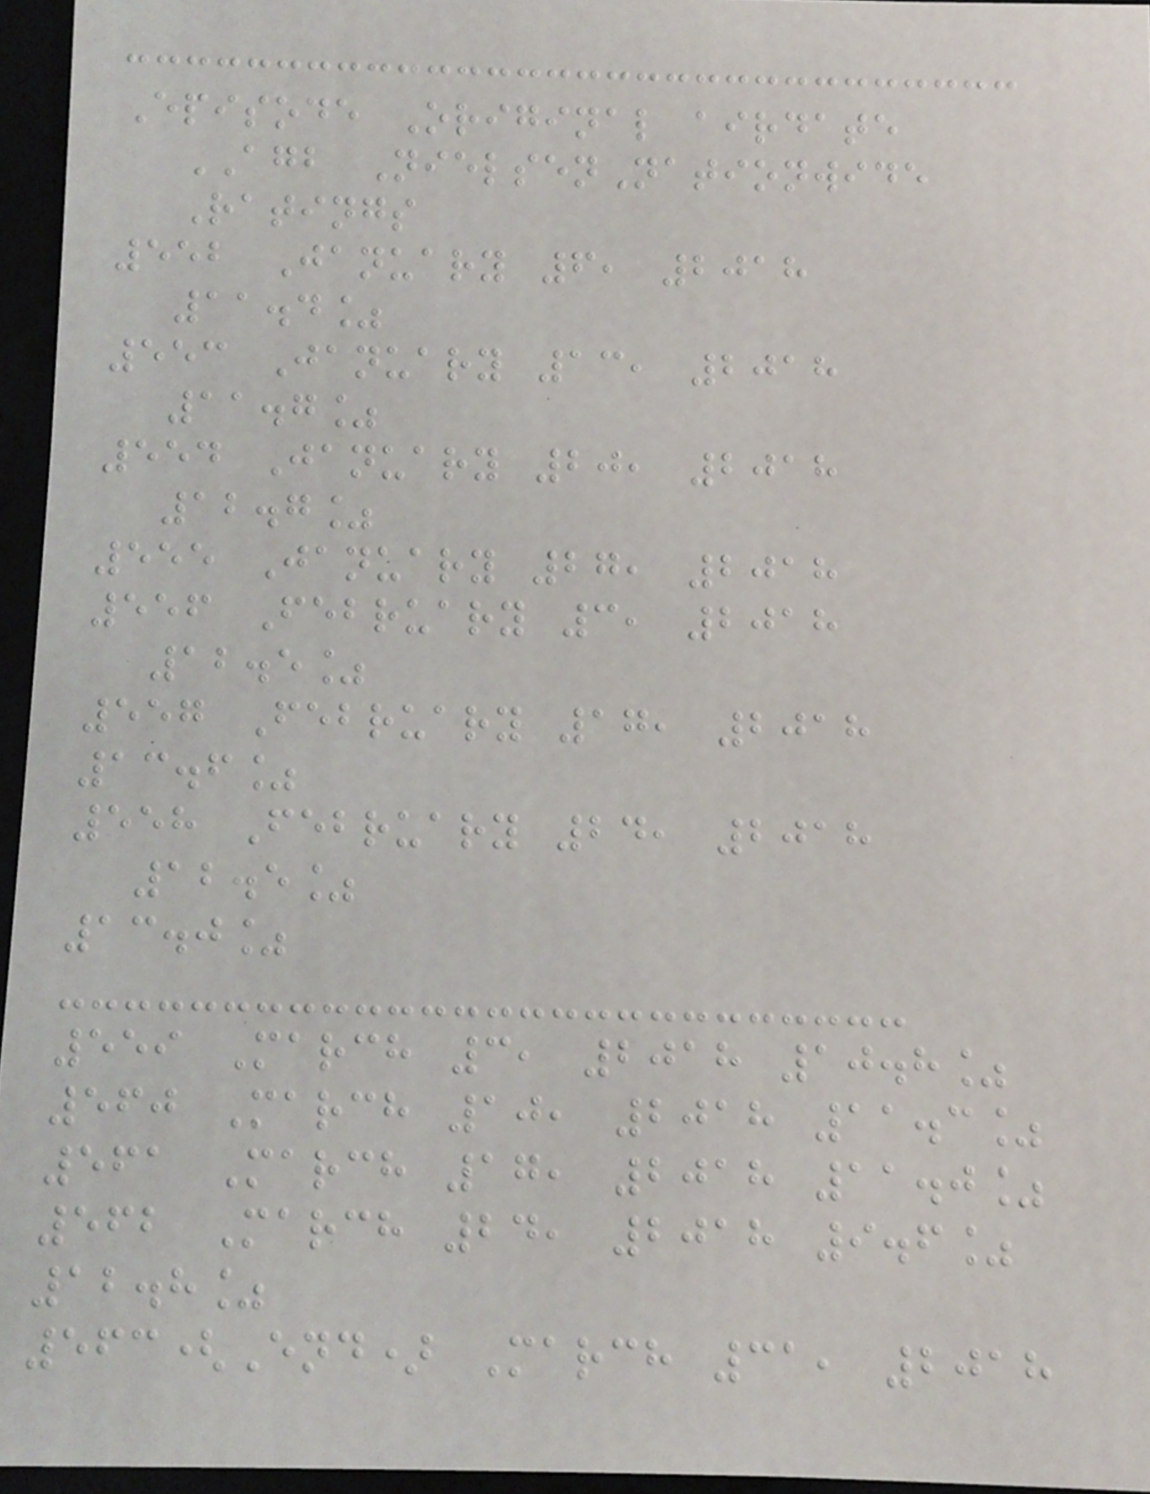Episode Original airdate
AGB NielsenNationwide
Ratings
552 January 6, 2018
11.4%
553 January 13, 2018
11.7%
554 January 20, 2018
12.7%
555 January 27, 2018
556 February 3, 2018
12.5%
557 February 17, 2018
13.6%
558 February 24, 2018
12.5%
13.0%
559 March 3, 2018 10.8%
560 March 10, 2018 11.3%
561 March 17, 2018 11.0%
562 March 24, 2018 9.6%
12.8%
563(End) March 31, 2018
